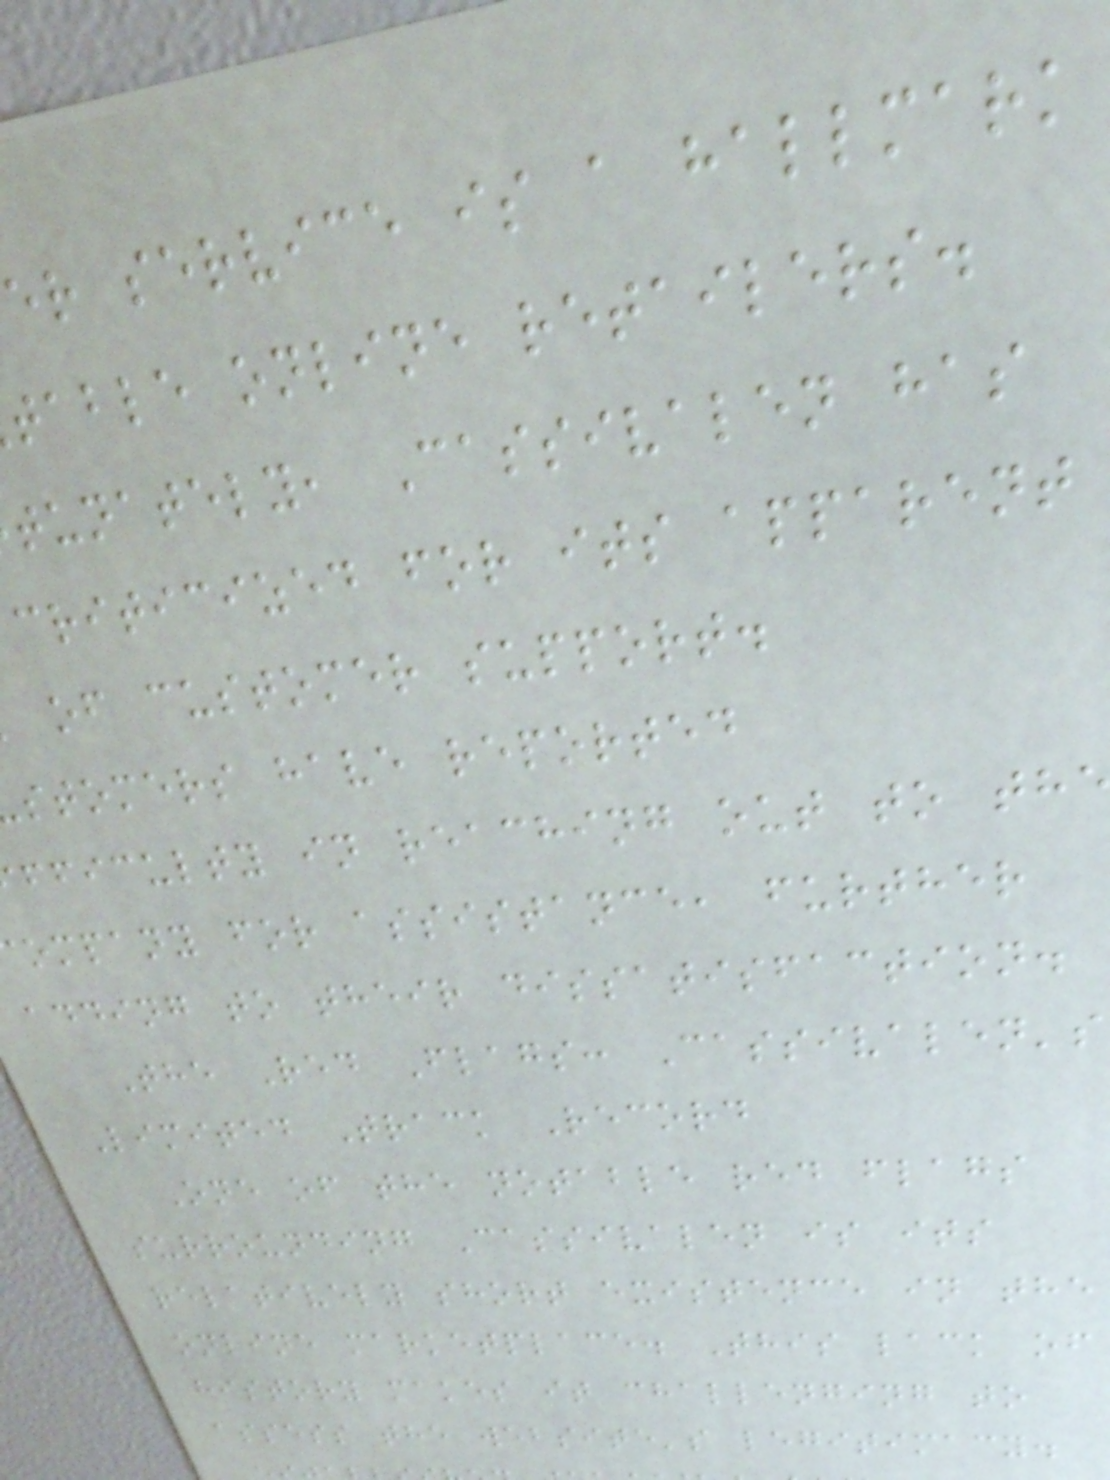er service is a hallmark
table online retailers.
tunately, Cassivalen has
criticized for its apparent
of customer support.
stomers have reported
fficulty in reaching out to the
ompany for assistance, further
adding to their dissatisfaction.
The Red Flags: Cassivalen's
Limited Track Record
One of the notable red flags
surrounding Cassivalen is its
relatively short existence in the
online marketplace. This lack of
history makes it challenging to
assess the website's legitimacy.
